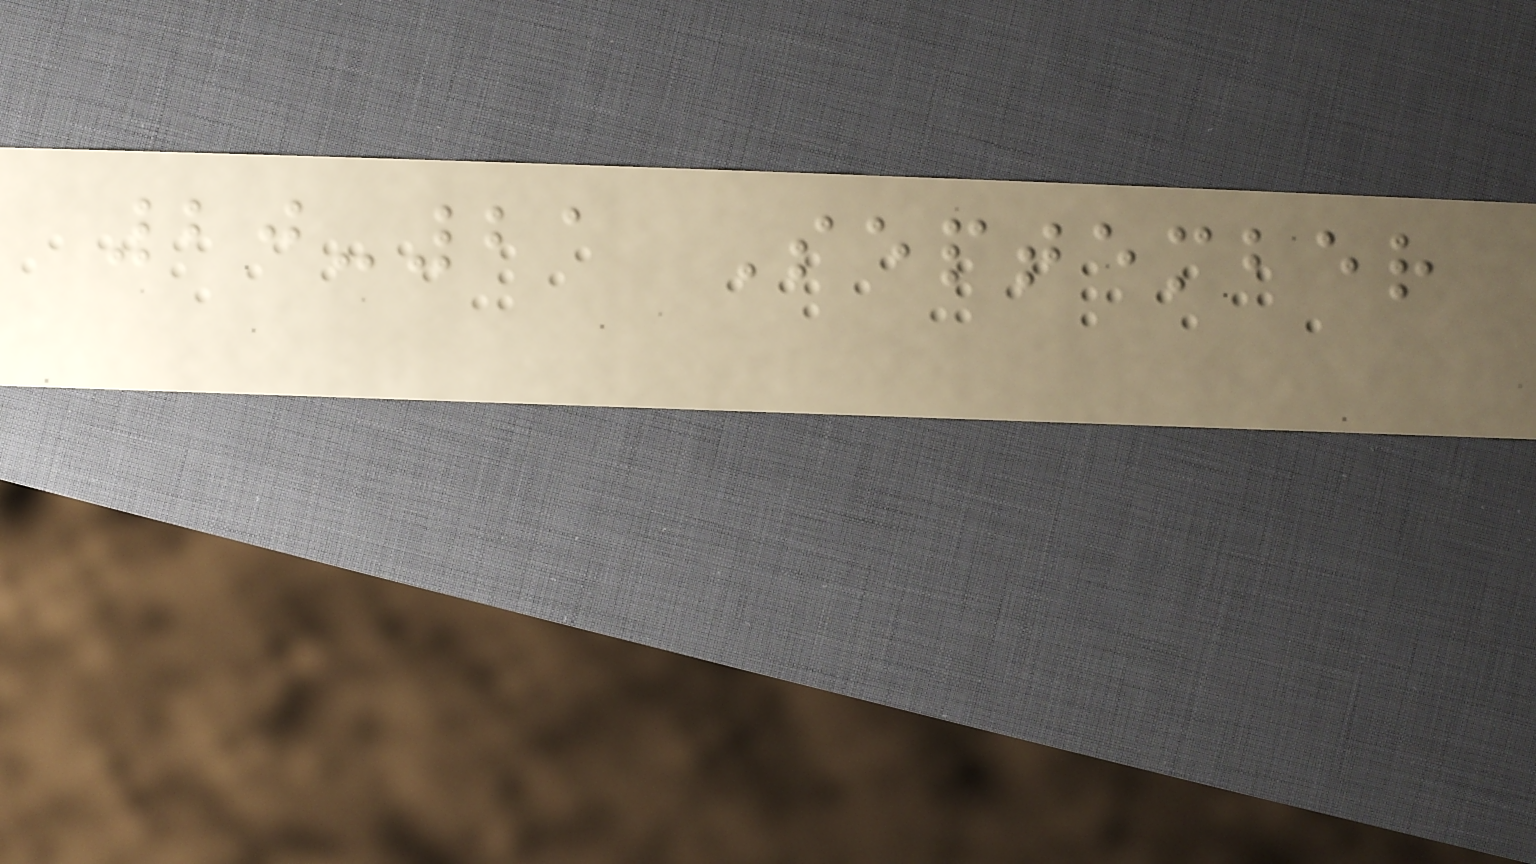20-21 September
